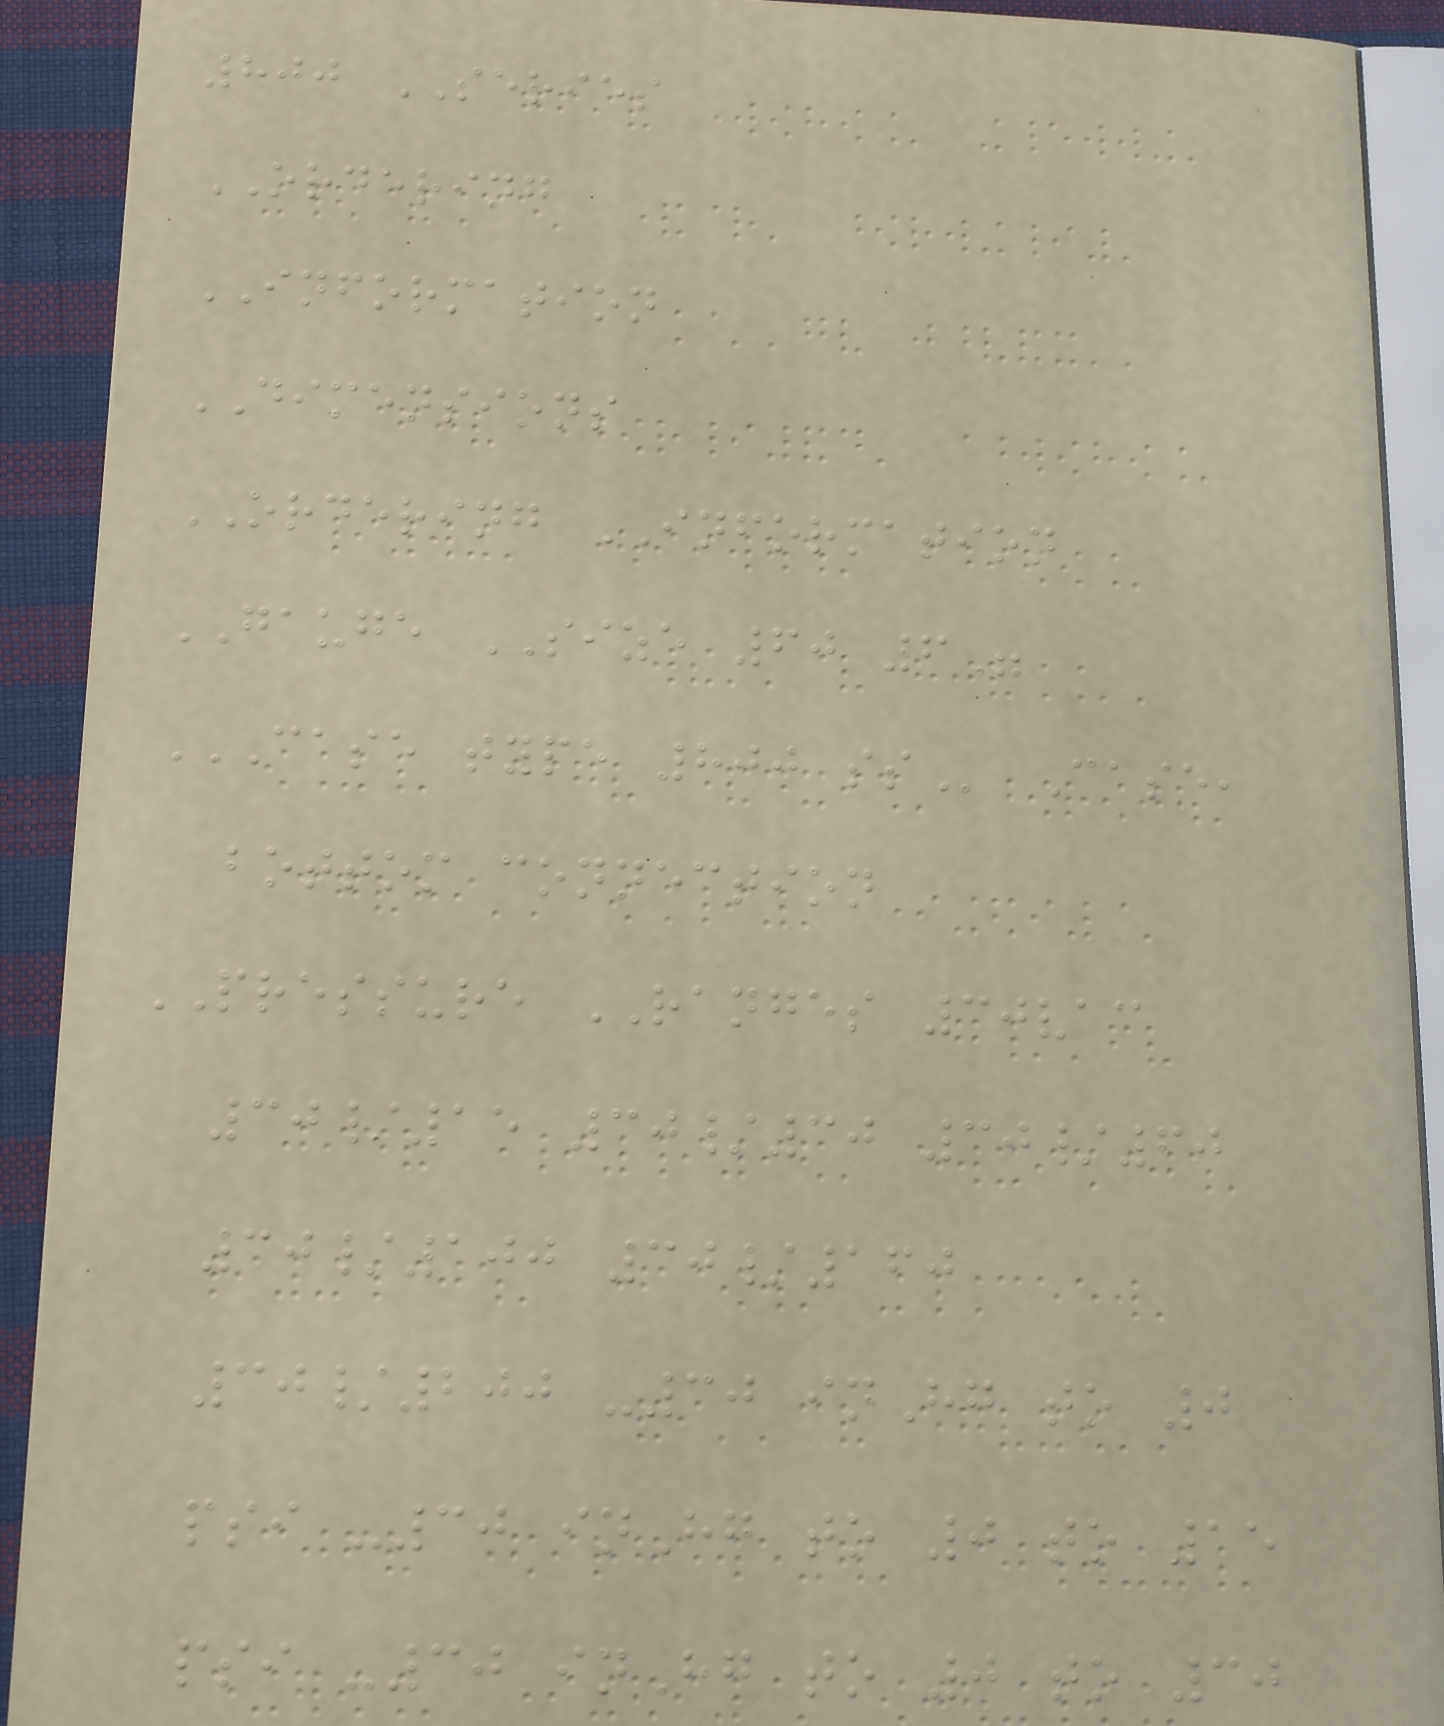800 SERIES
ORDERING
INFORMATION
DIMENSIONS
ORDERING INFORMATION
GAUGE SIZE 60 6"
CASE TYPE 800 SS Case,
bottom connection
PRESSURE RANGES 30vac
30/15 30/30 30/60
30/100 30/160
30/200 -30 inHg to 0
psi -30 inHg to 0 to 15
psi -30 inHg to 0 to 30
